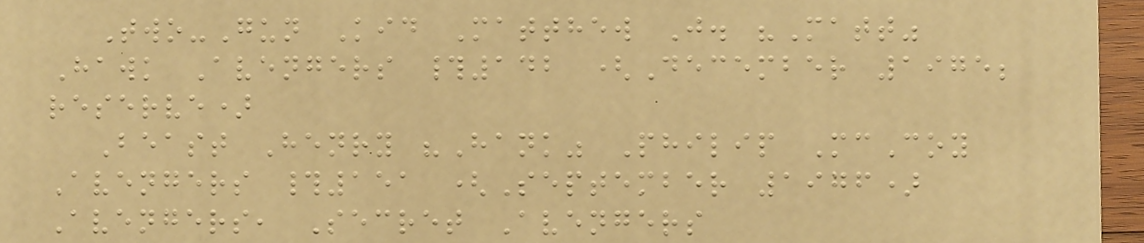Two-Gun Kid Matthew J. "Matt"
Hawk Avengers #142 (December 1975;
reserve)
Beast Henry "Hank" Philip McCoy
Avengers #151 (September 1976)
Avengers, Secret Avengers
